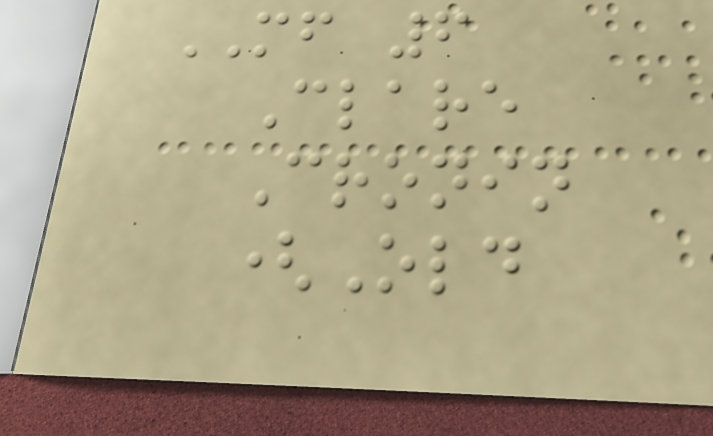MF 6
Clare
Cronin
(Old
